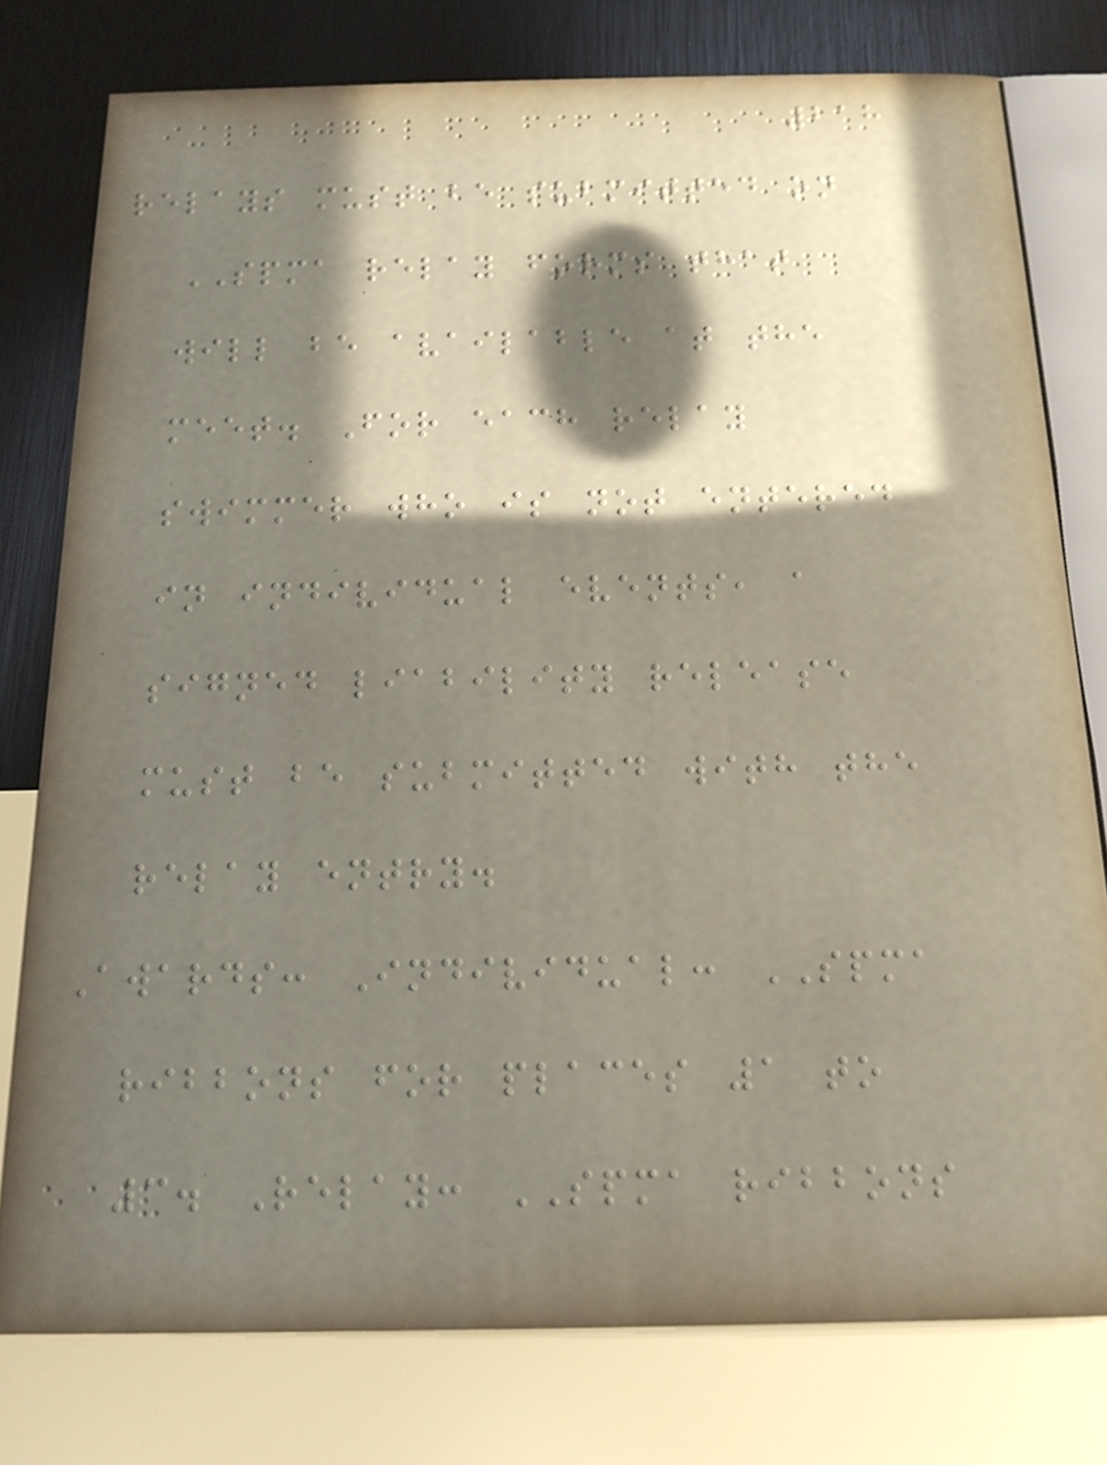218
relays must be submitted on
SPMA relay forms that
will be available at the
meet. For each relay
swimmer who is not entered
in individual events, a
signed liability release
must be submitted with the
relay entry.
Awards: Individual: SPMA
ribbons for places 1 to
3. Relay: SPMA ribbons
